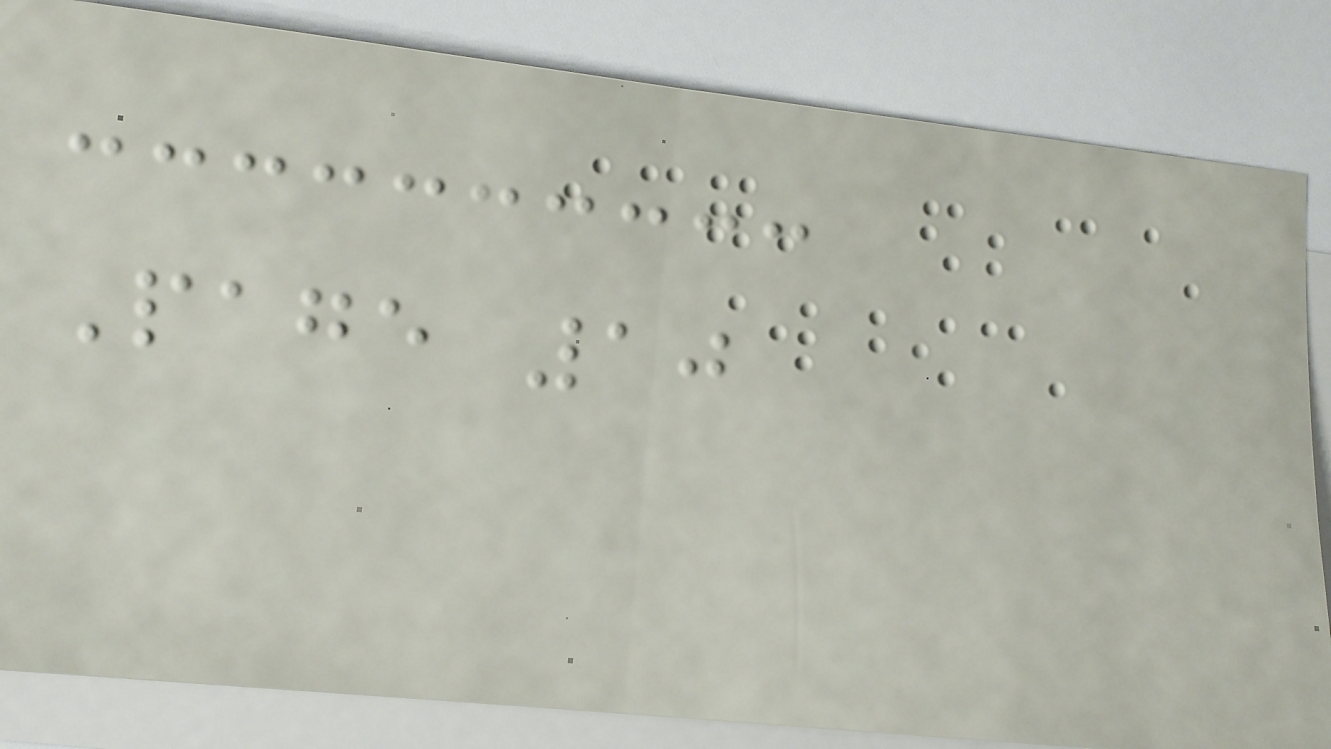Page 10
